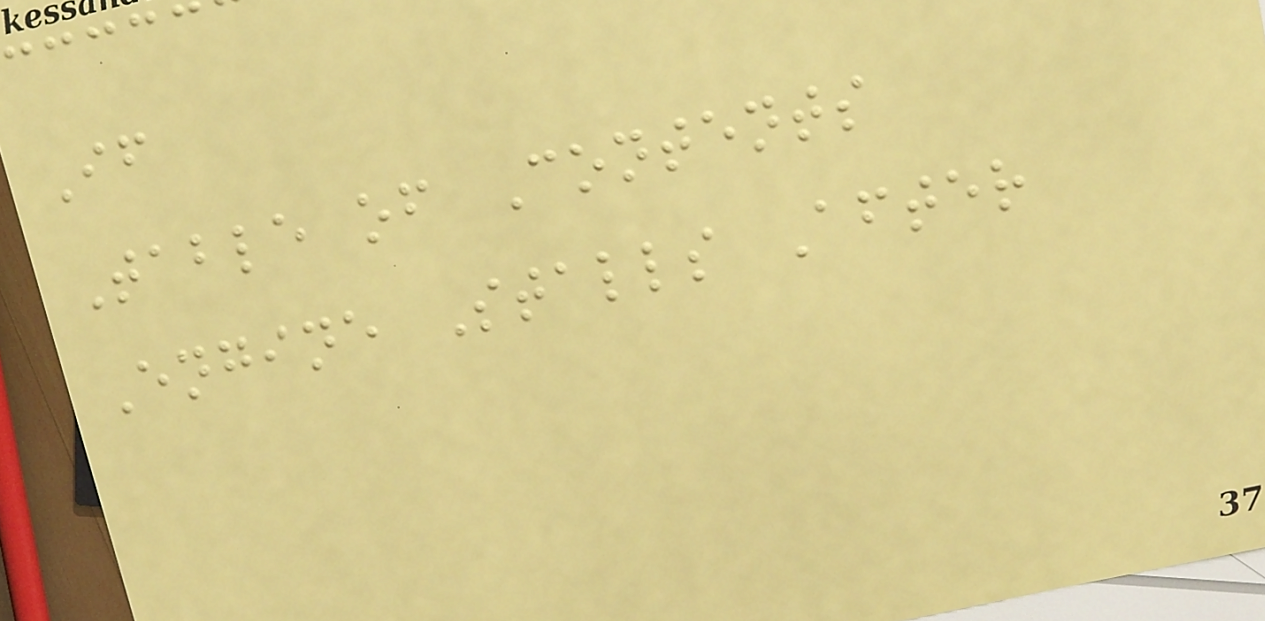If
Table of Contents
Engine Stalls After
